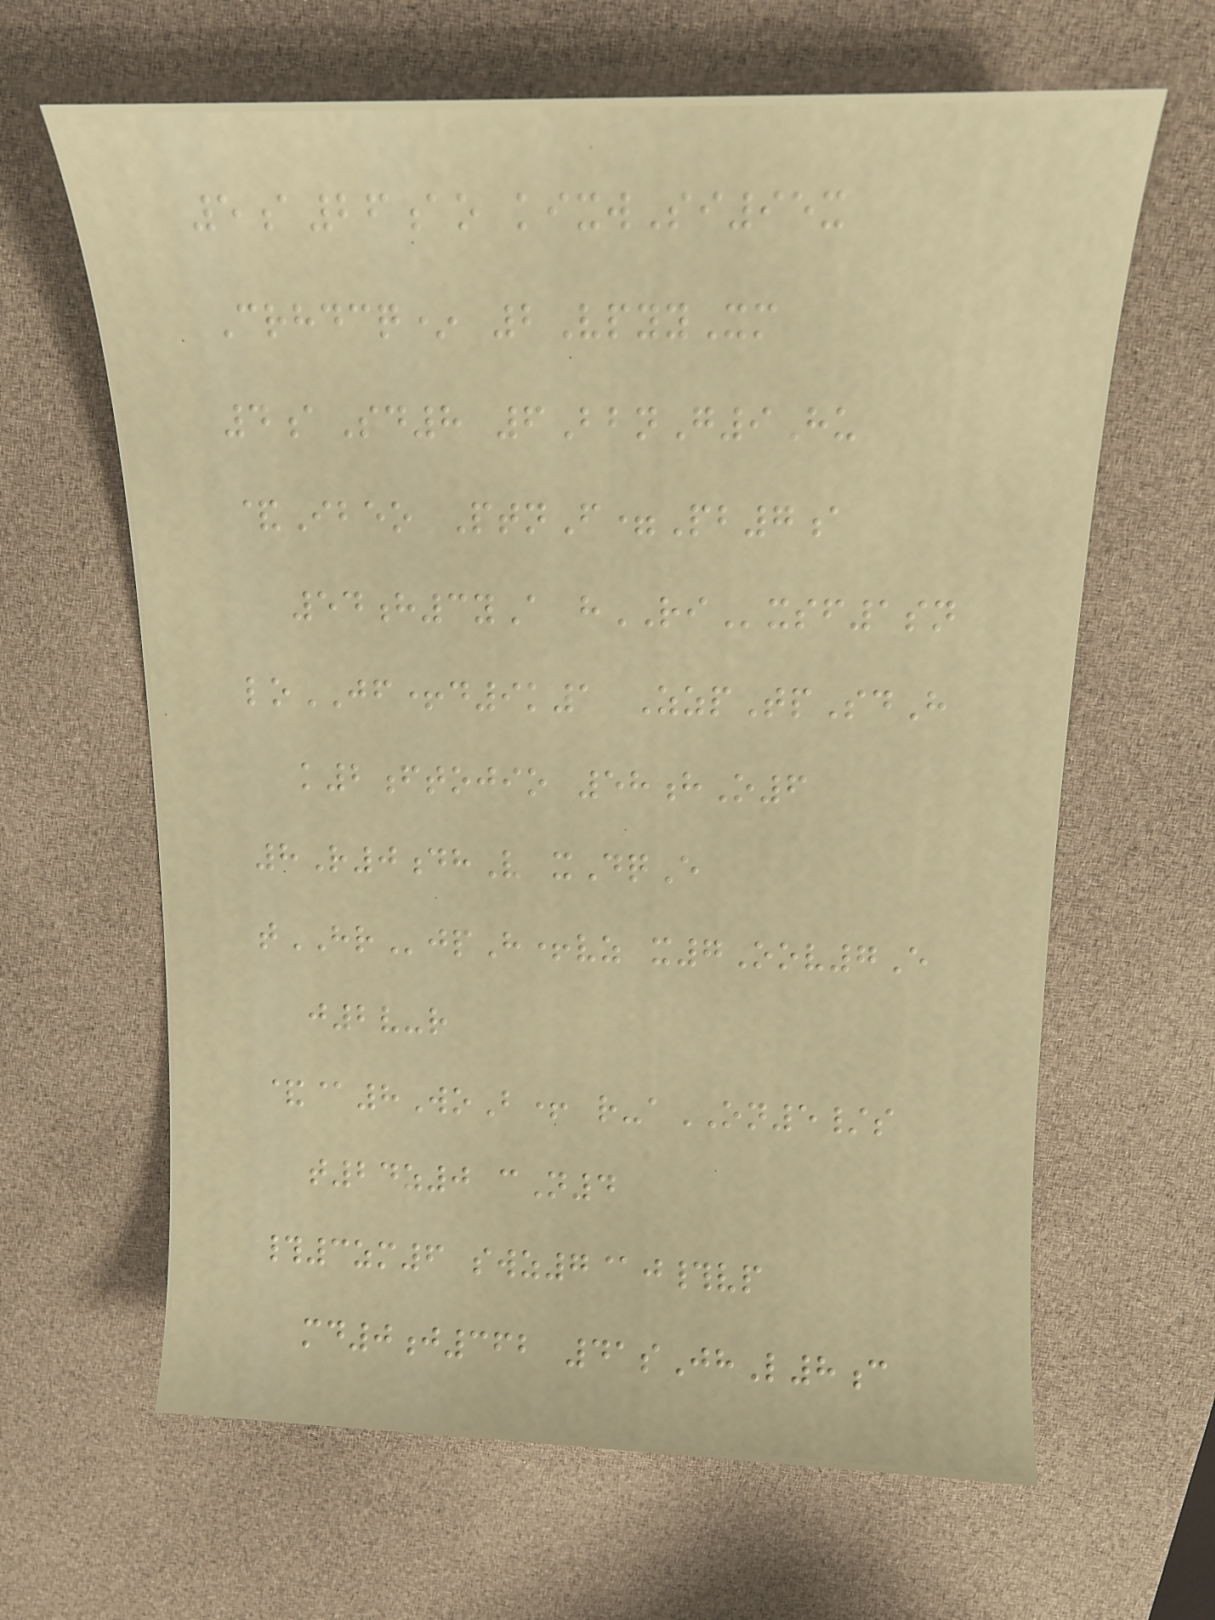5a26ao kixwSi95x
Crhdcq* 2VpyyXm
4aSd8 6BbnG9Hu
&Ibeo PtnF=Pb7a
54h3yA hRIxsf1sn
loJF+d9k1 ZzpTpSdH
k2ftojio 58hO6
8R0dhV xDqE
tHRjpH+vz x7Oov7E
j2v-r
&@8WoB+ r-aON5/s
t24z0 cN4
#3zm6 swz7@j#vp
md0j362 41sJhL8c
